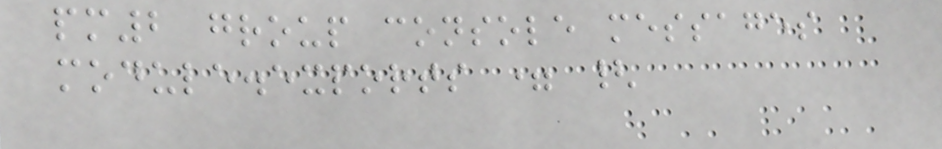pm2 group console messages
module.exports = {
